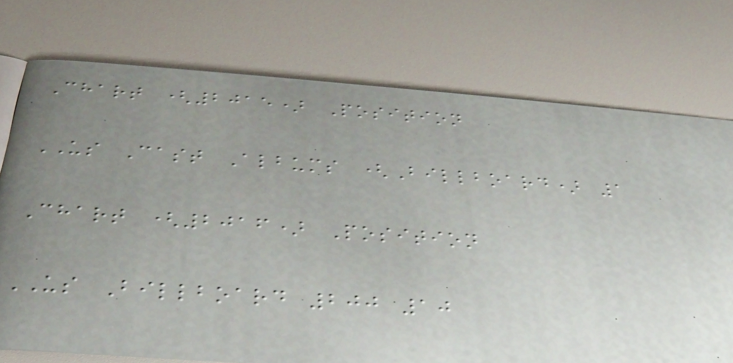Chart (2015) Position
US Cast Albums (Billboard) 1
Chart (2016) Position
US Billboard 200 10
